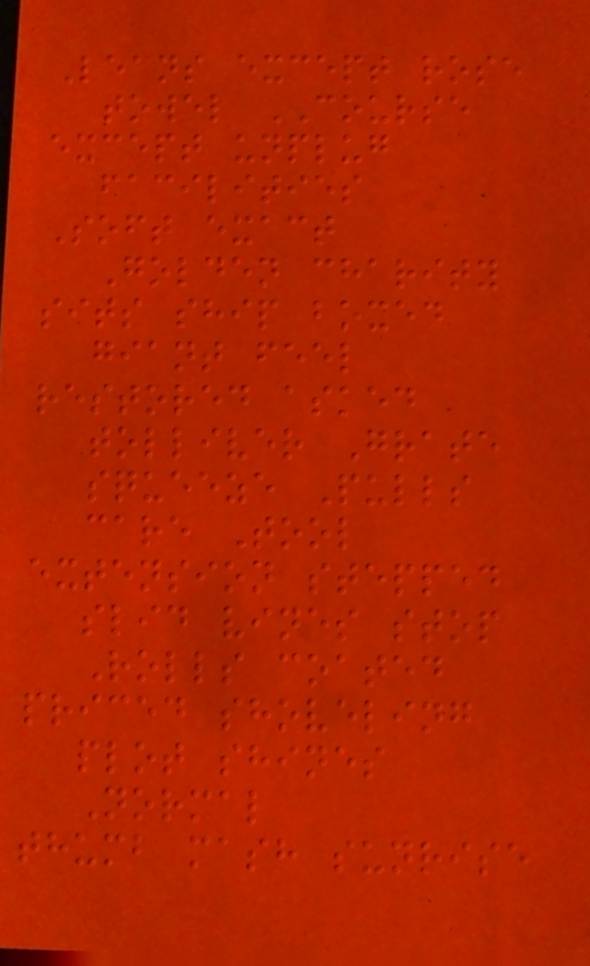Leans except rose
towel COURSE
except unplug
facilities
Soft exact
Golden charity
sits ship boxed
giant feel
restored asked
tolliver Grate
squeeze Pulls
care Tool
extension stepped
slid vines stop
Rolls coated
priced shoveling
plot shines
Normal
thumb mash sunrise
